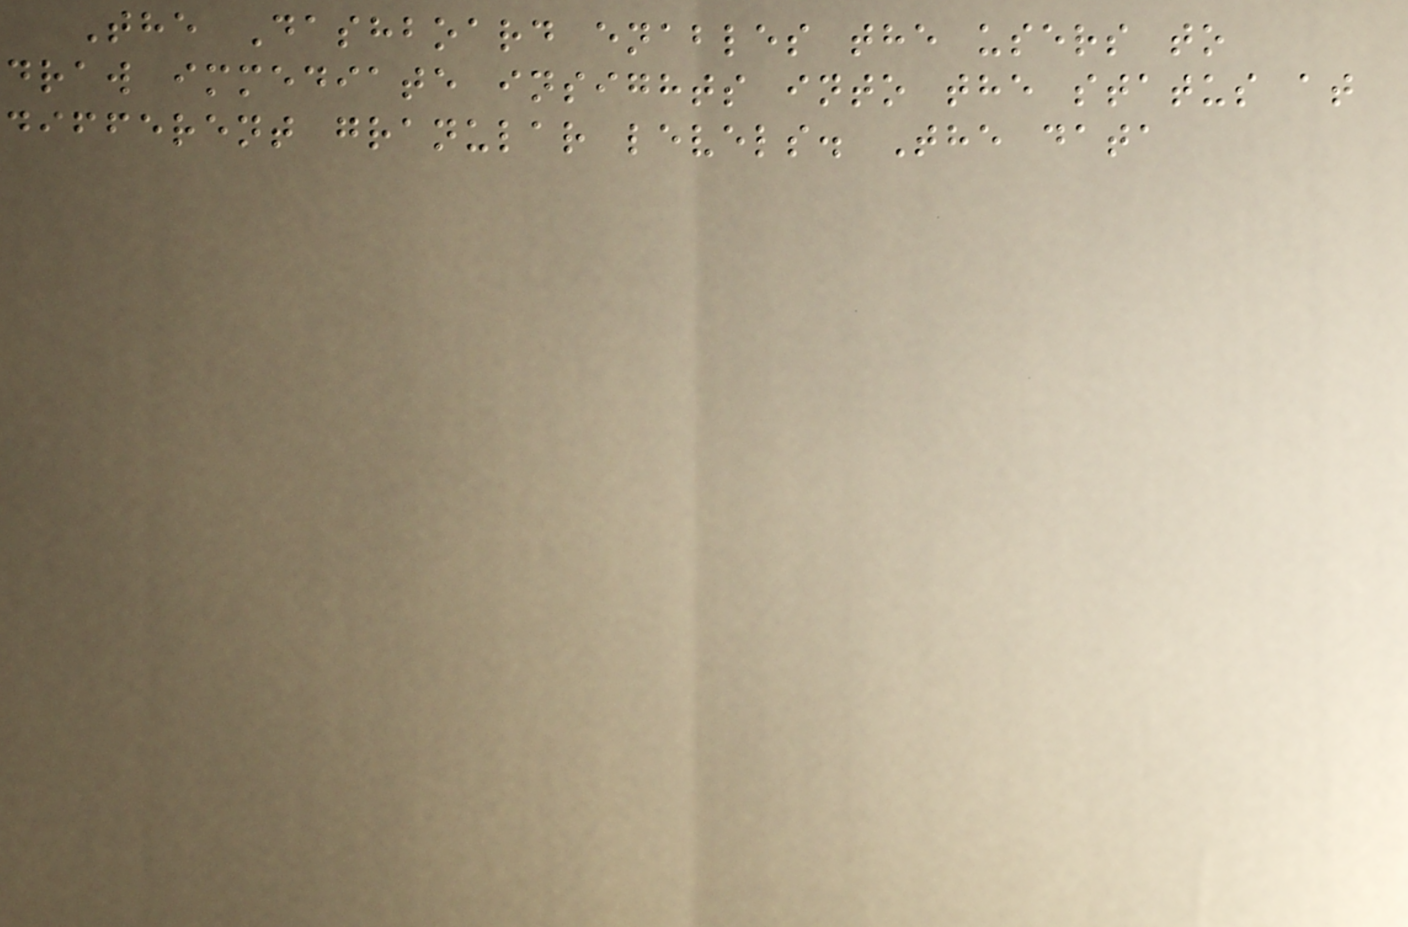The Dashboard enables the users to
draw immediate insights into the status at
different granular levels. The data
